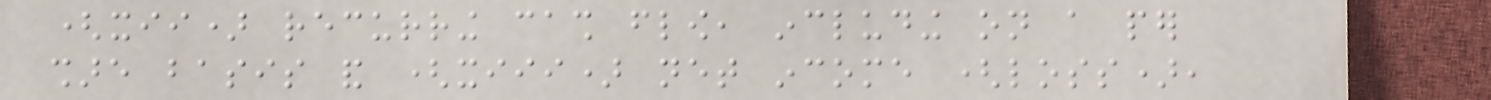(xii) recurring cash flow, including on a per
share basis and (xiii) net income (loss),
